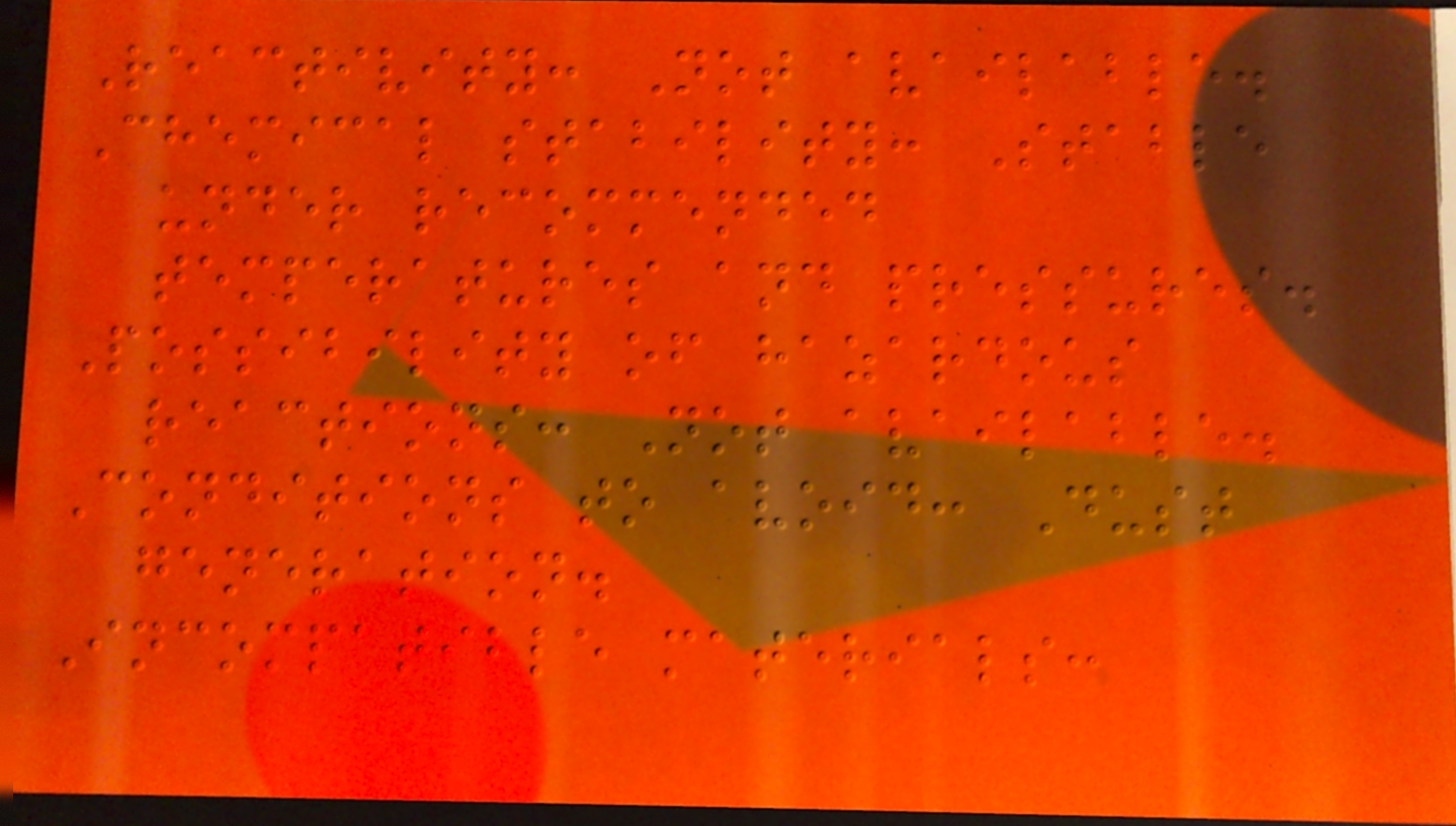Reactivity: Not available.
Chemical stability: Stable
under recommended
temperatures and pressures.
Possibility of hazardous
reactions: Not available.
Conditions to avoid: Dust
generation.
Incompatible materials:
